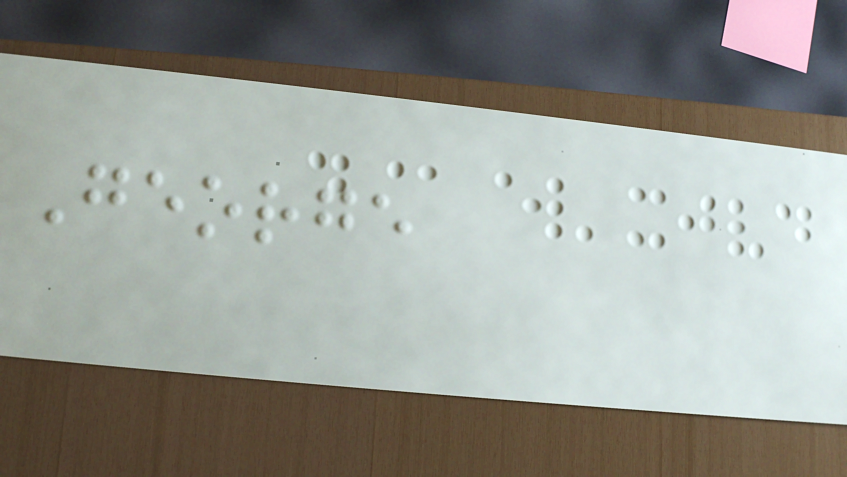George
